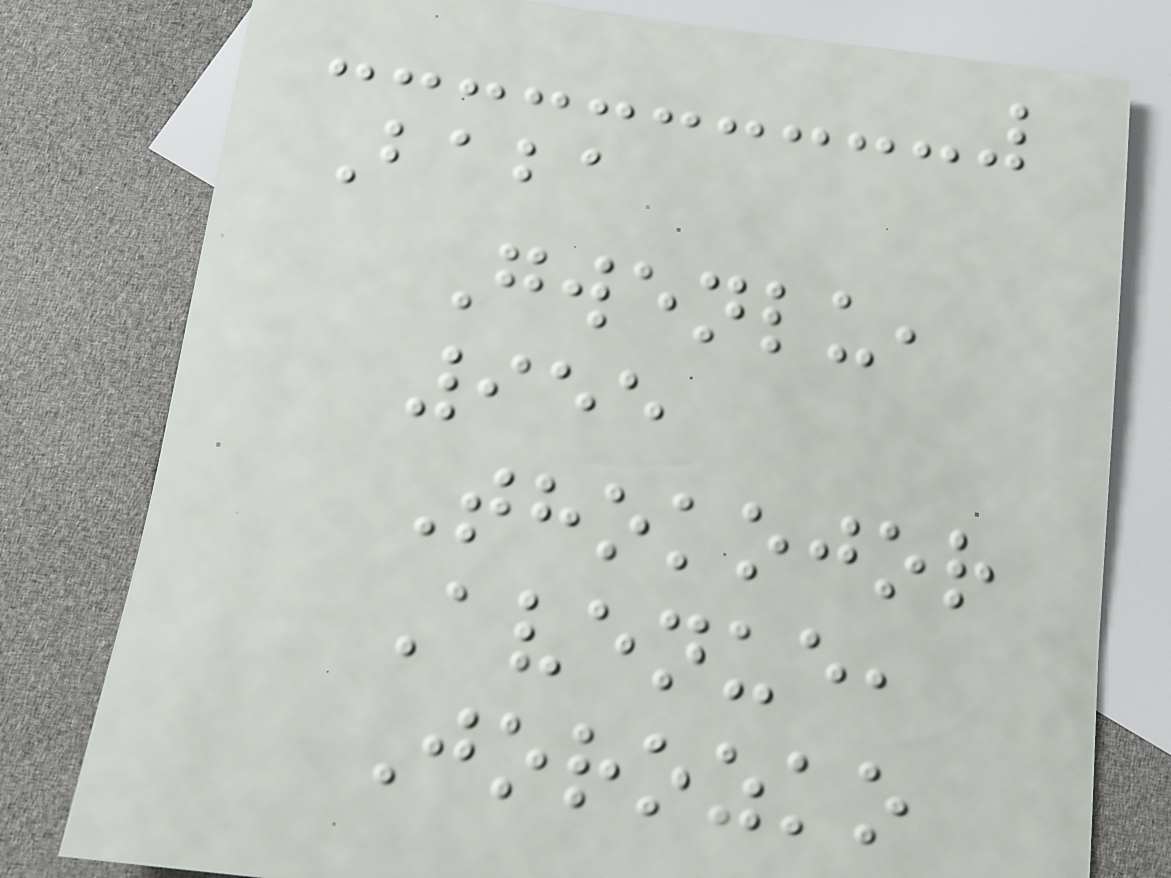Baba
Gwenlu,
955
Thokojor
Avenue,
Jorozko
